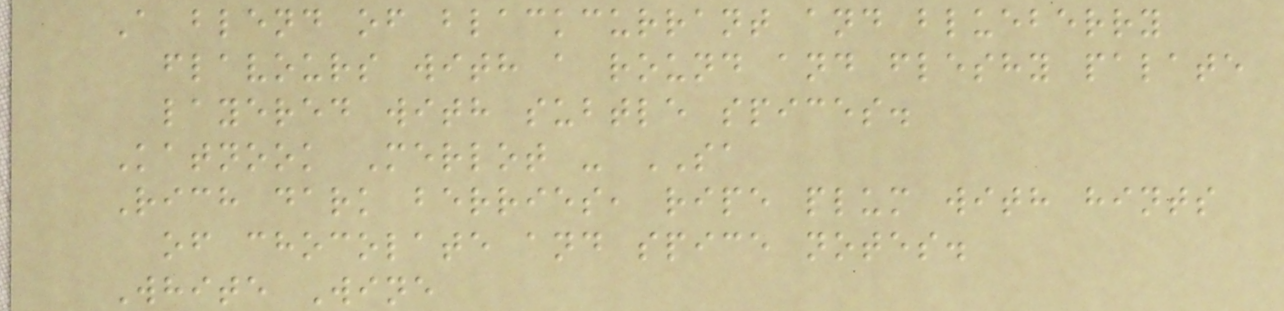A blend of blackcurrant and blueberry
flavours with a round and fleshy palate
layered with subtle spices.
Katnook Merlot - SA
Rich dark berries, ripe plum with hints
of chocolate and spice notes.
White Wine
